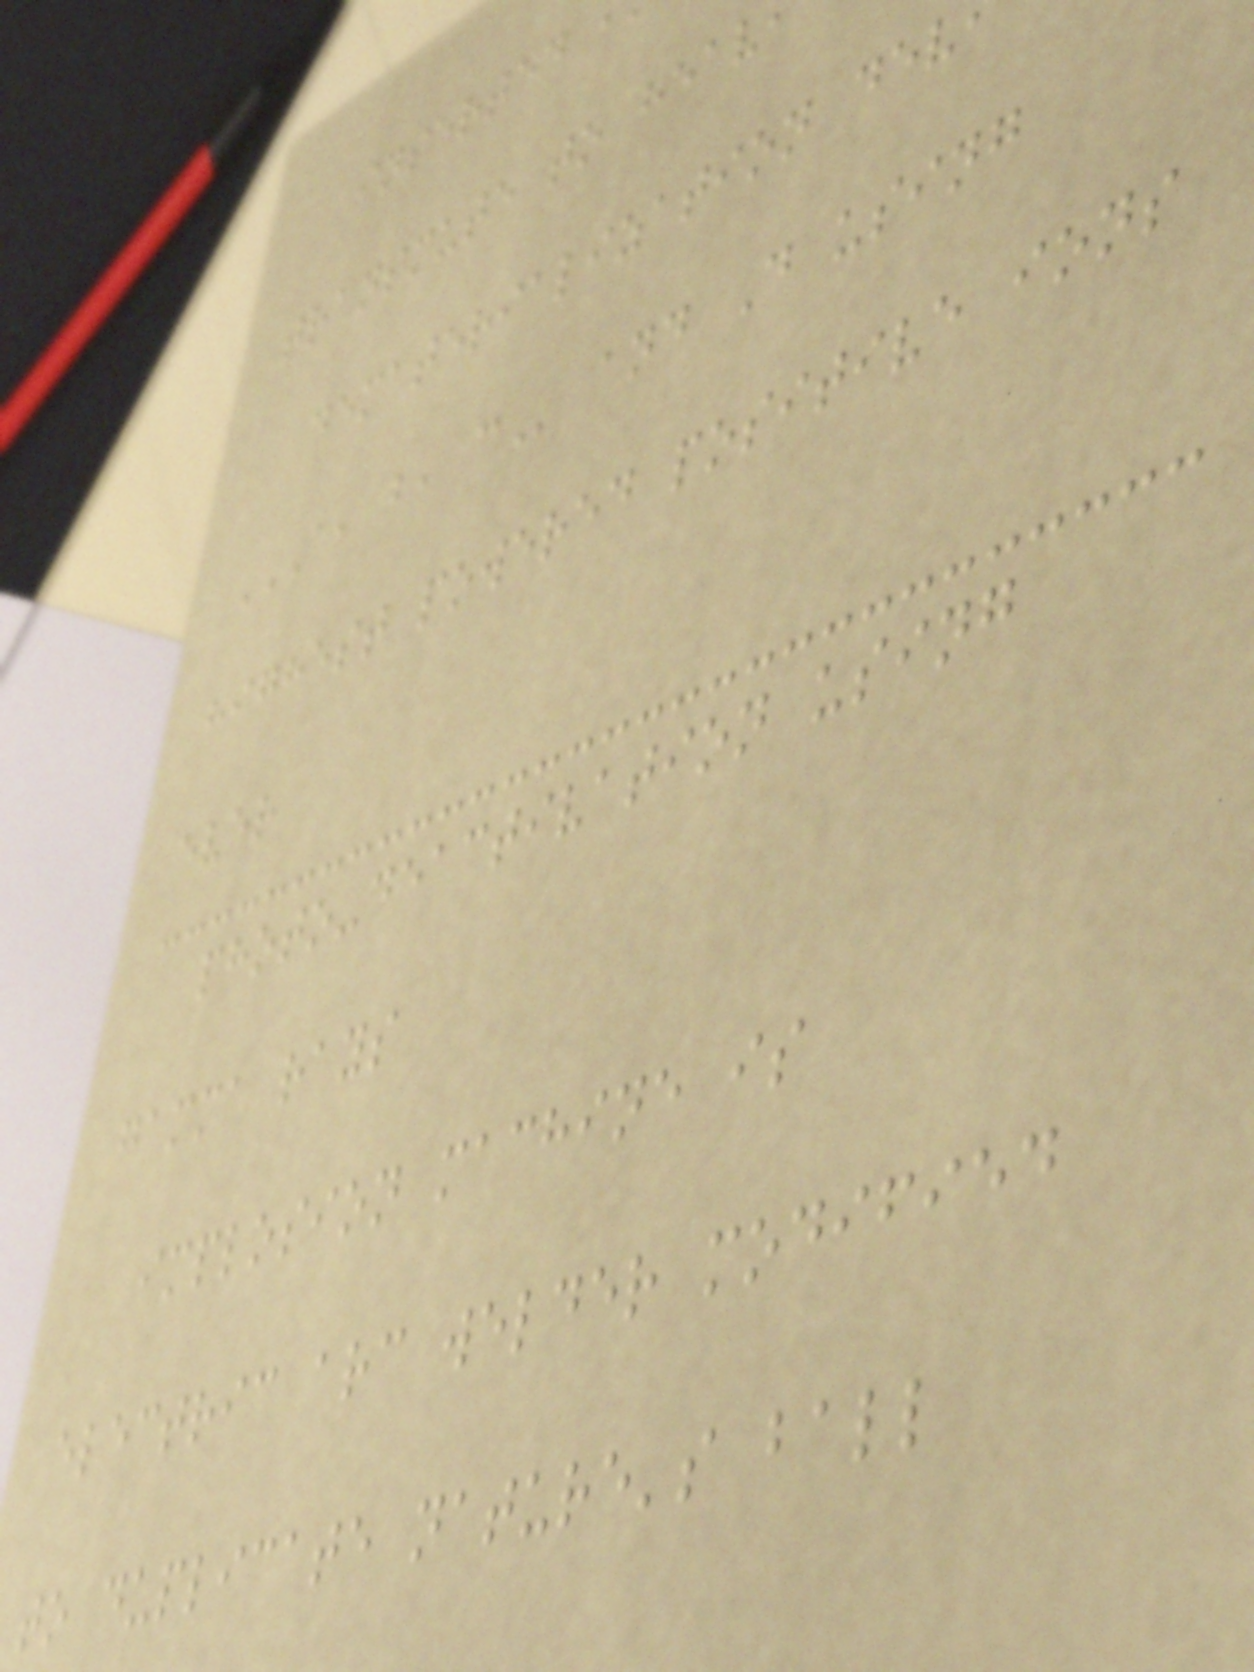inserted
transmute to heav
dematerialization dev
A, B, C and D using
highest powered positive ions
ever
photo-deactivation using
gamma rays
implosion machine is
electric arc welder modified
to duplicate nature's ball
